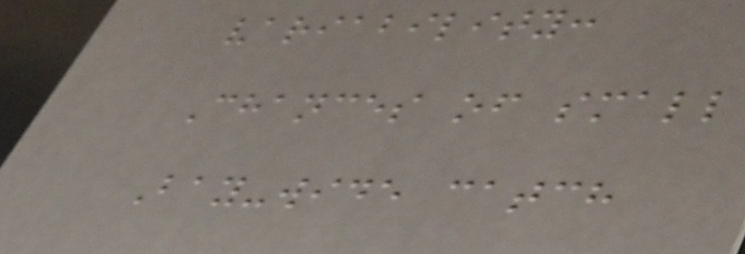variability:
Chances of small
Bay-wide catch
